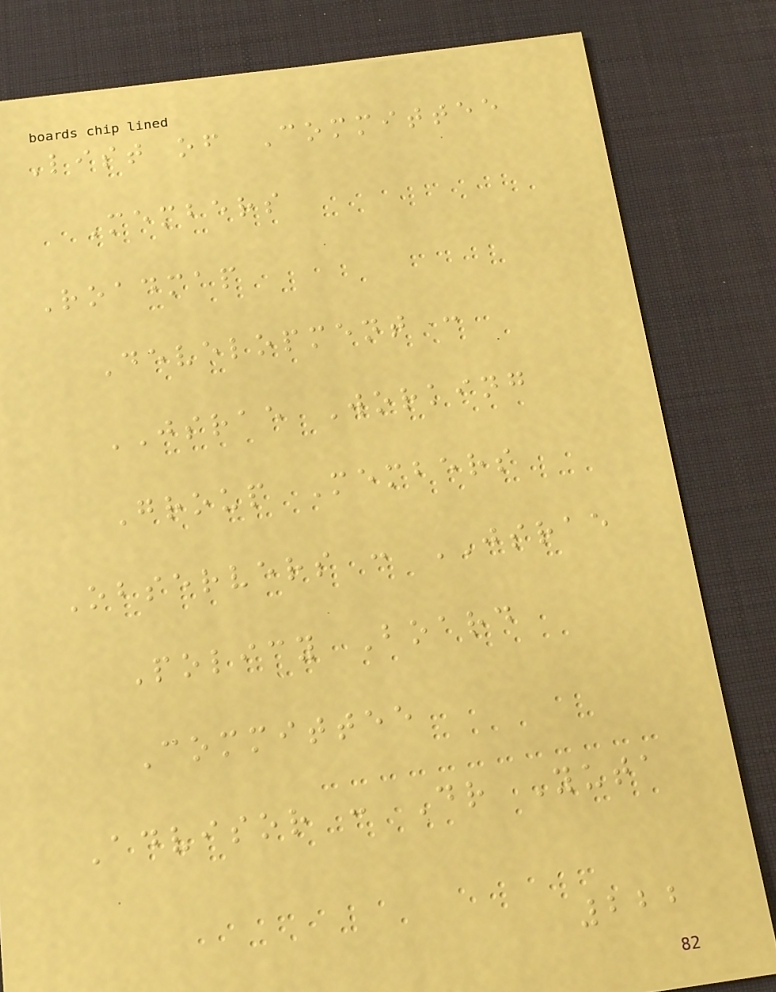List of Committee
Members
Roadmap
Development :
JSRAE Working
Group Members
Observers : JSRAE
Policy Board
Committee
Advisor : Dr Yuta
222
